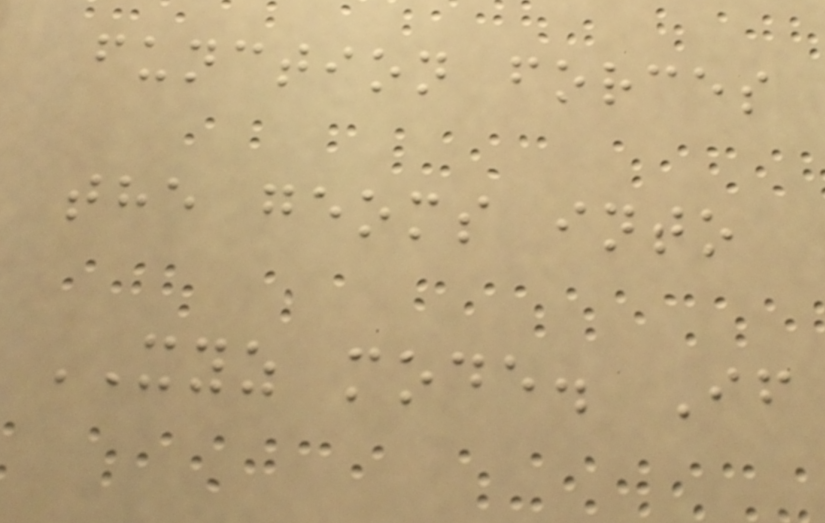function forces
the geoms into
XYZ mode. If
